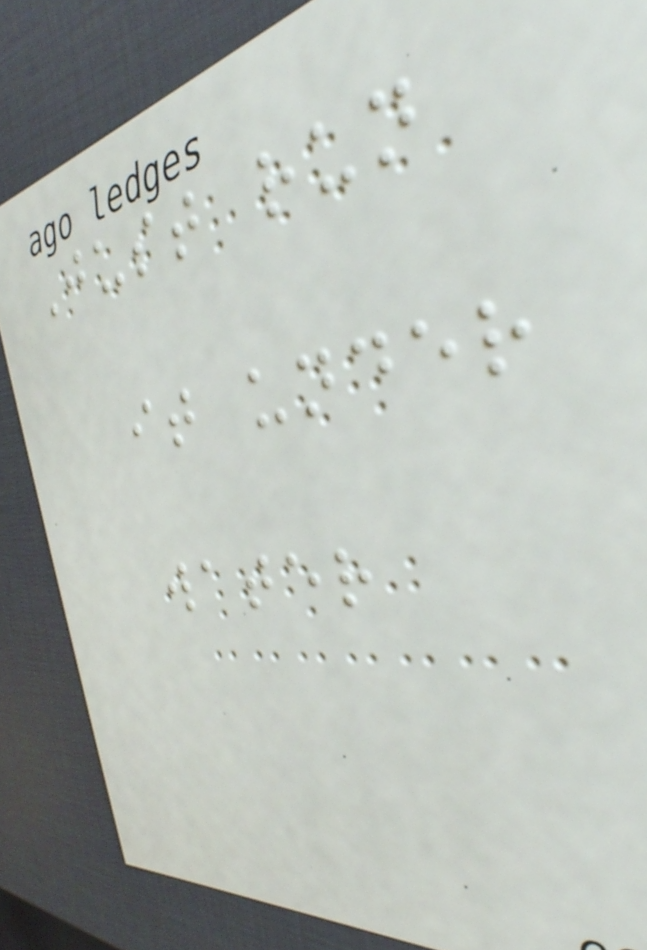Just run
it under
water
